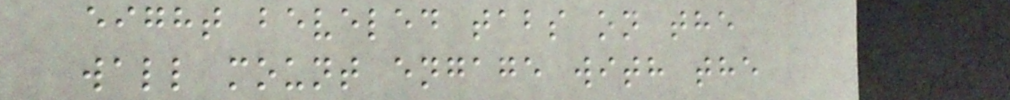eight beveled tabs on the
wall mount engage with the
